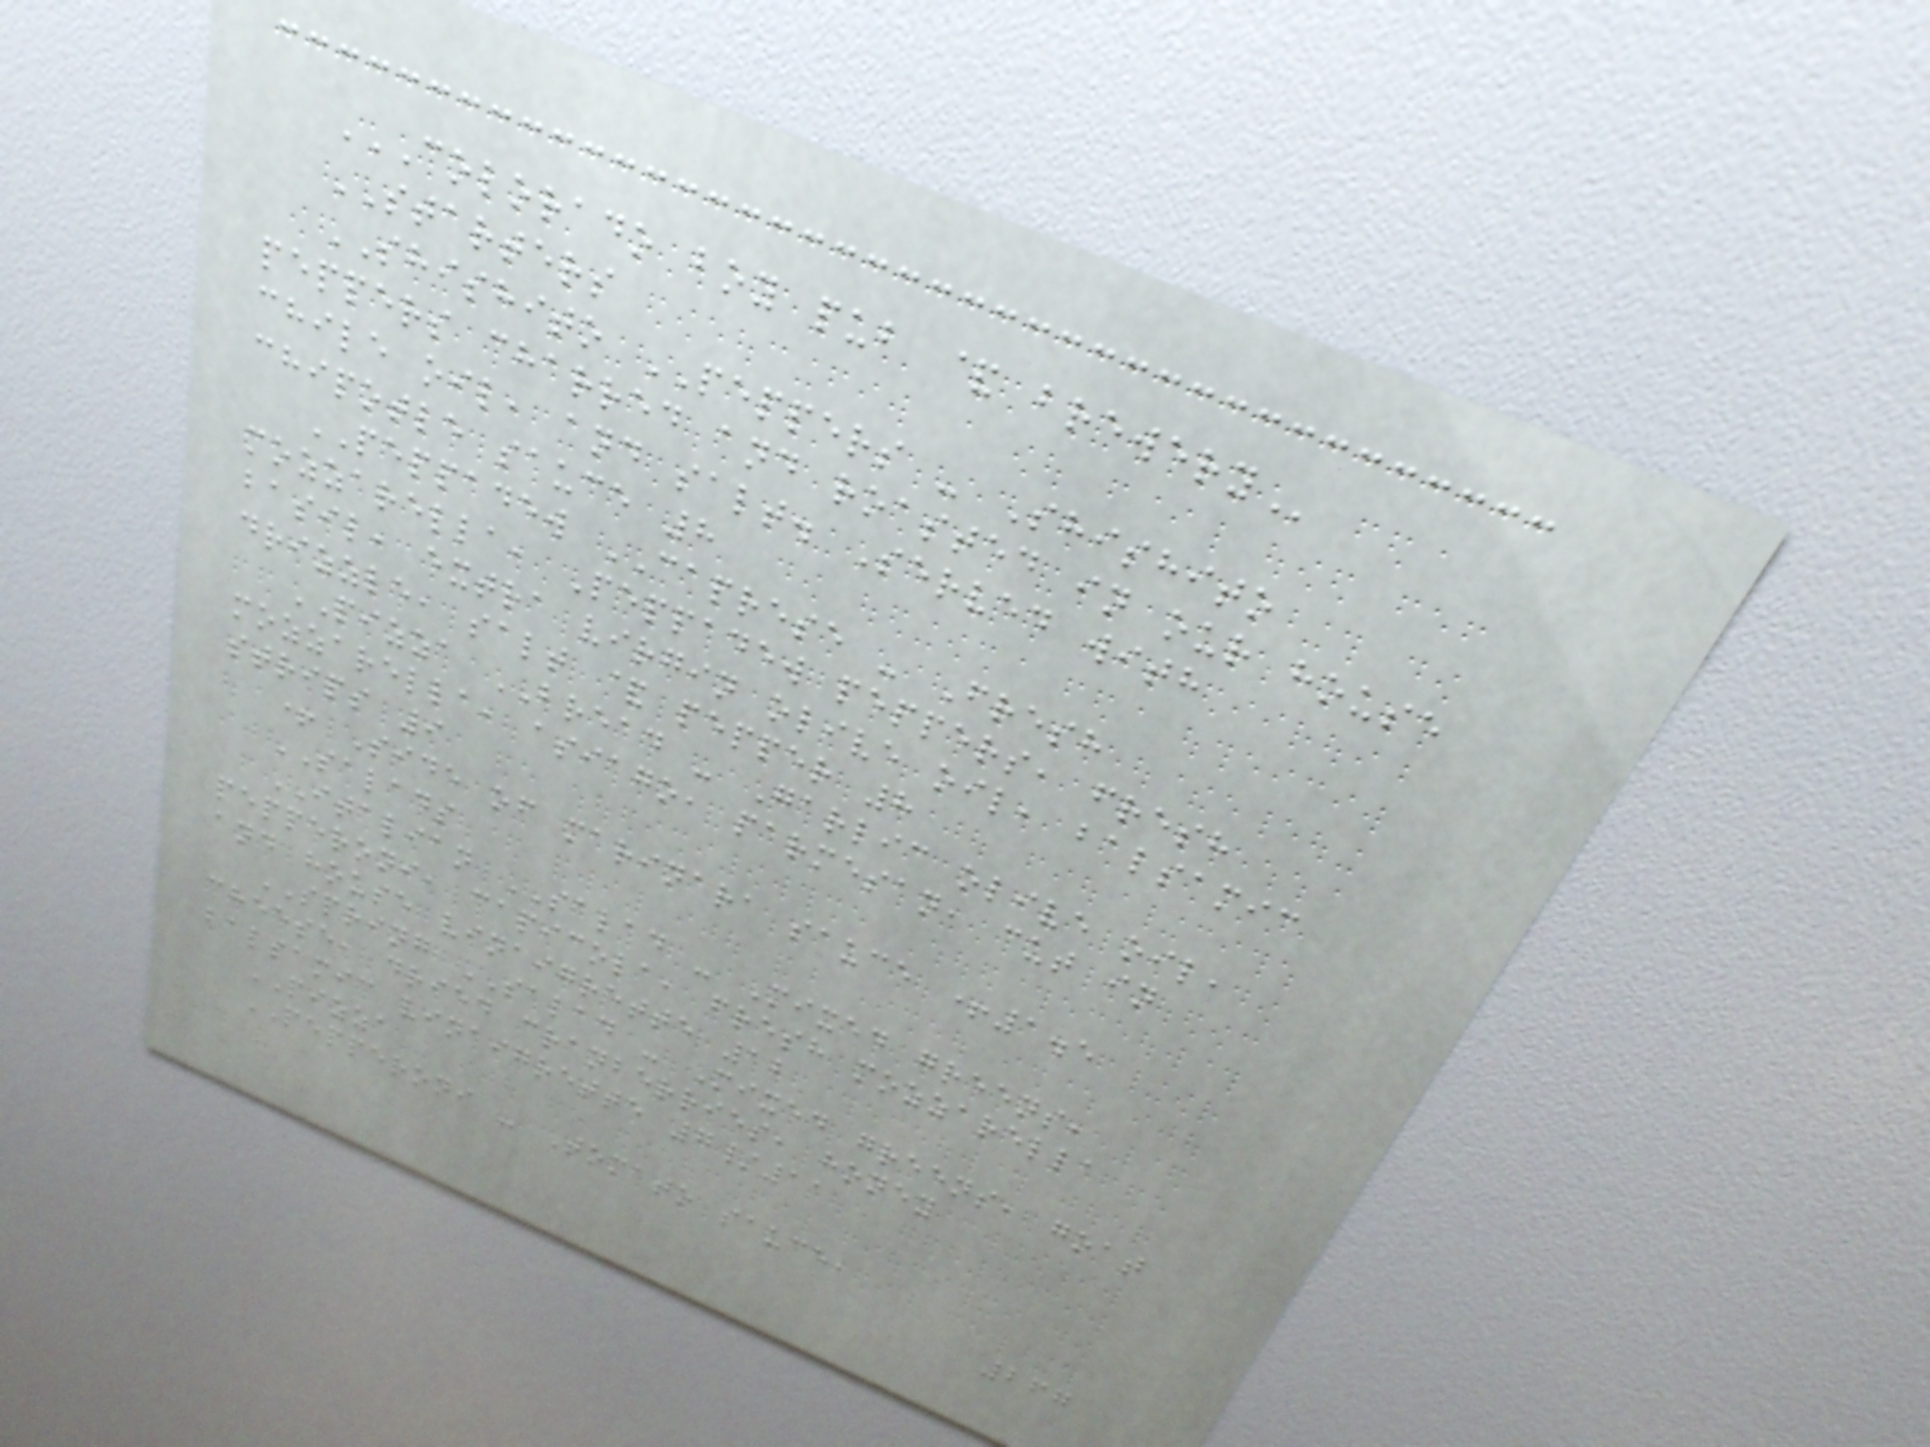COLORADO BOY PUB & BREWERY
STARTERS
SHISHITO PEPPERS - Shishito
peppers charred and roasted in our house
chile oil, and salt. Served with
chipotle sauce 8
PEPPADEW CAPRESE - Fresh
mozzarella, Peppadew peppers, fresh
basil, extra virgin olive oil, balsamic
drizzle, salt & pepper 8
PIZZA BREAD - Garlic olive oil,
mozzarella, asiago, parmesan, cut in
strips 9
+ Side of marinara sauce +1.5
SALADS
ITALIAN SALAD - Mixed greens,
pepperoni, capicola, fresh mozzarella
and house vinaigrette 12
SPRING SALAD - Mixed greens, goat
cheese, dried cranberries, honey
balsamic vinaigrette 7/11
PIZZA
PEPPERONI - Tomato sauce,
267
